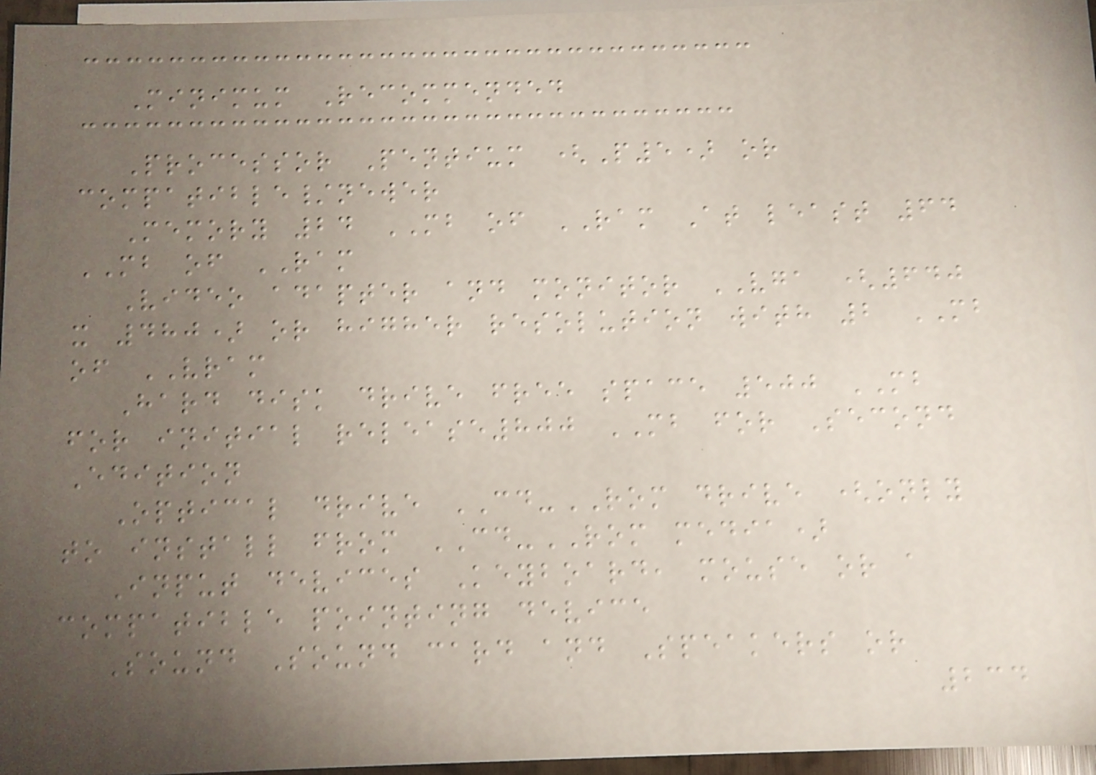Minimum Recommended
Processor Pentium (P5) or
compatible/newer
Memory 24 MB of RAM At least 64
MB of RAM
Video adapter and monitor VGA (640
x 480) or higher resolution with 2 MB
of VRAM
Hard disk drive free space 500 MB
for initial release800 MB for Second
Edition
Optical drive CD-ROM drive (only
to install from CD-ROM media)
Input devices Keyboard, mouse or a
compatible pointing device
Sound Sound card and Speakers or
234
